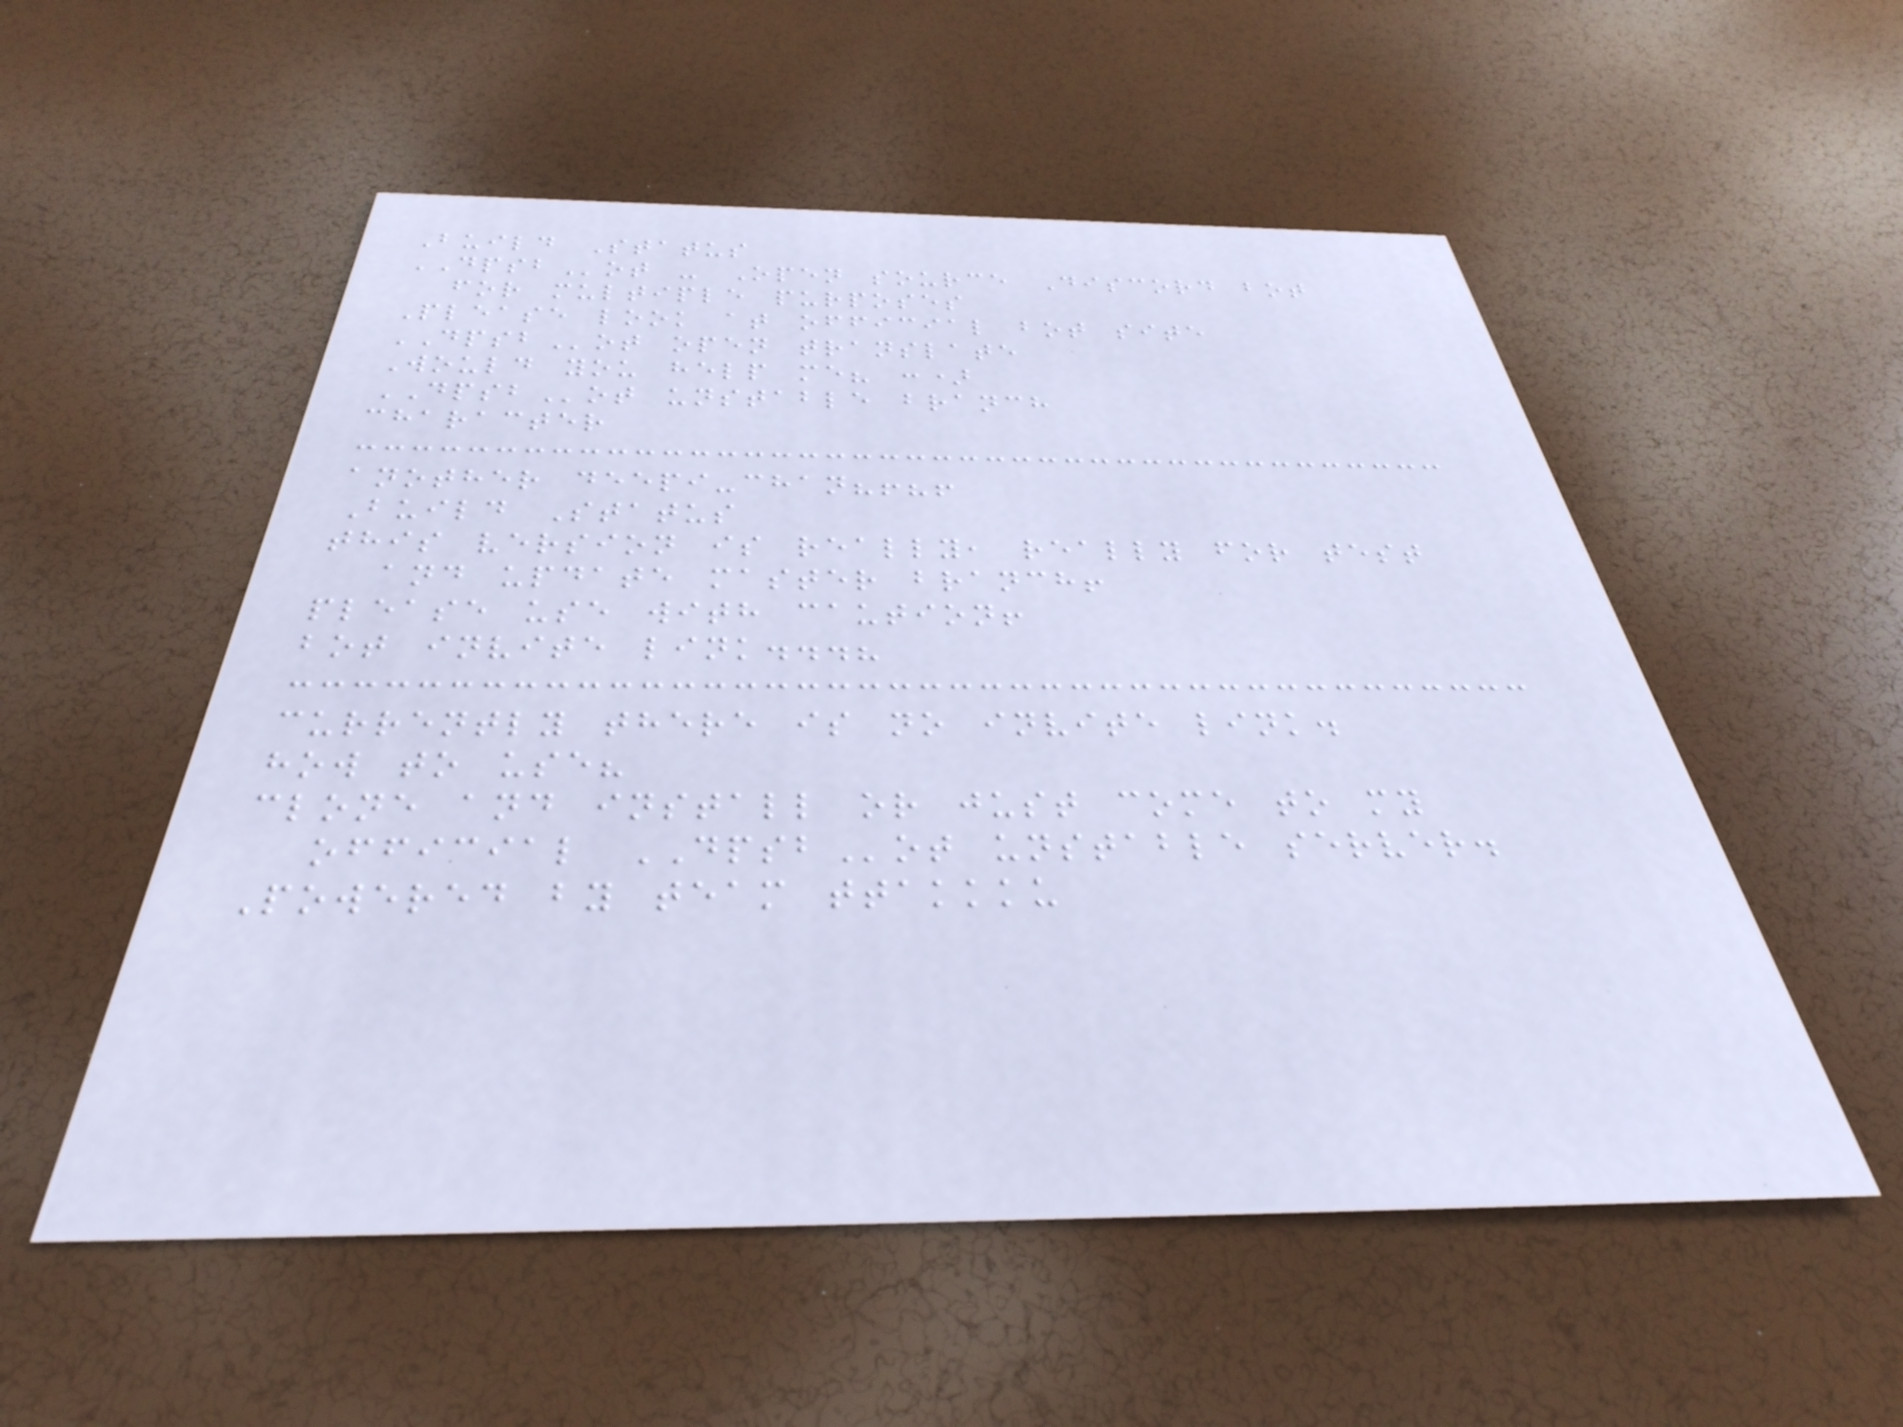Build Status
DPSBot - Open source Discord bot
for multiple purposes
Please look at official bot site
DPSBot open translate
Would you help me? :)
DPSBot unstable branch
character
another deepi-chan?!?!
Build Status
this version is really, really for test
and update master branch!
please use with caution!
bot invite link...?
currently there is no invite link.
how to use?
clone and install or just come to my
official DPSBot unstable server.
Powered by team ttakkku
